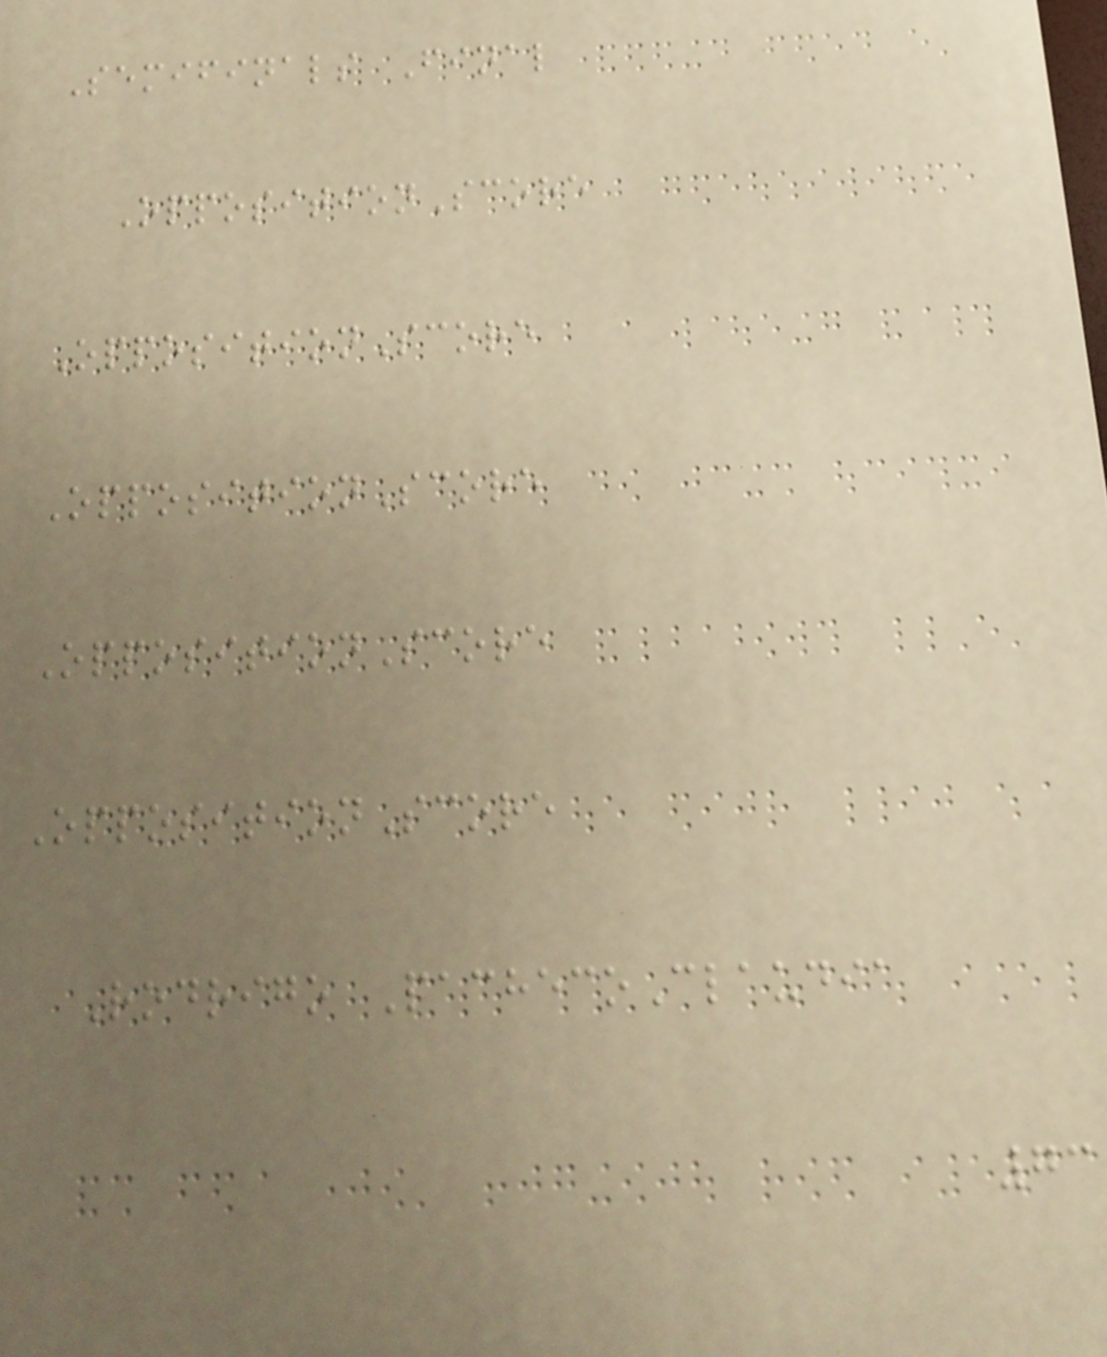Semifinals Final
OppositionScore
OppositionScore
OppositionScore
OppositionScore
OppositionScore
Rodrigo PachecoClaudia
73
